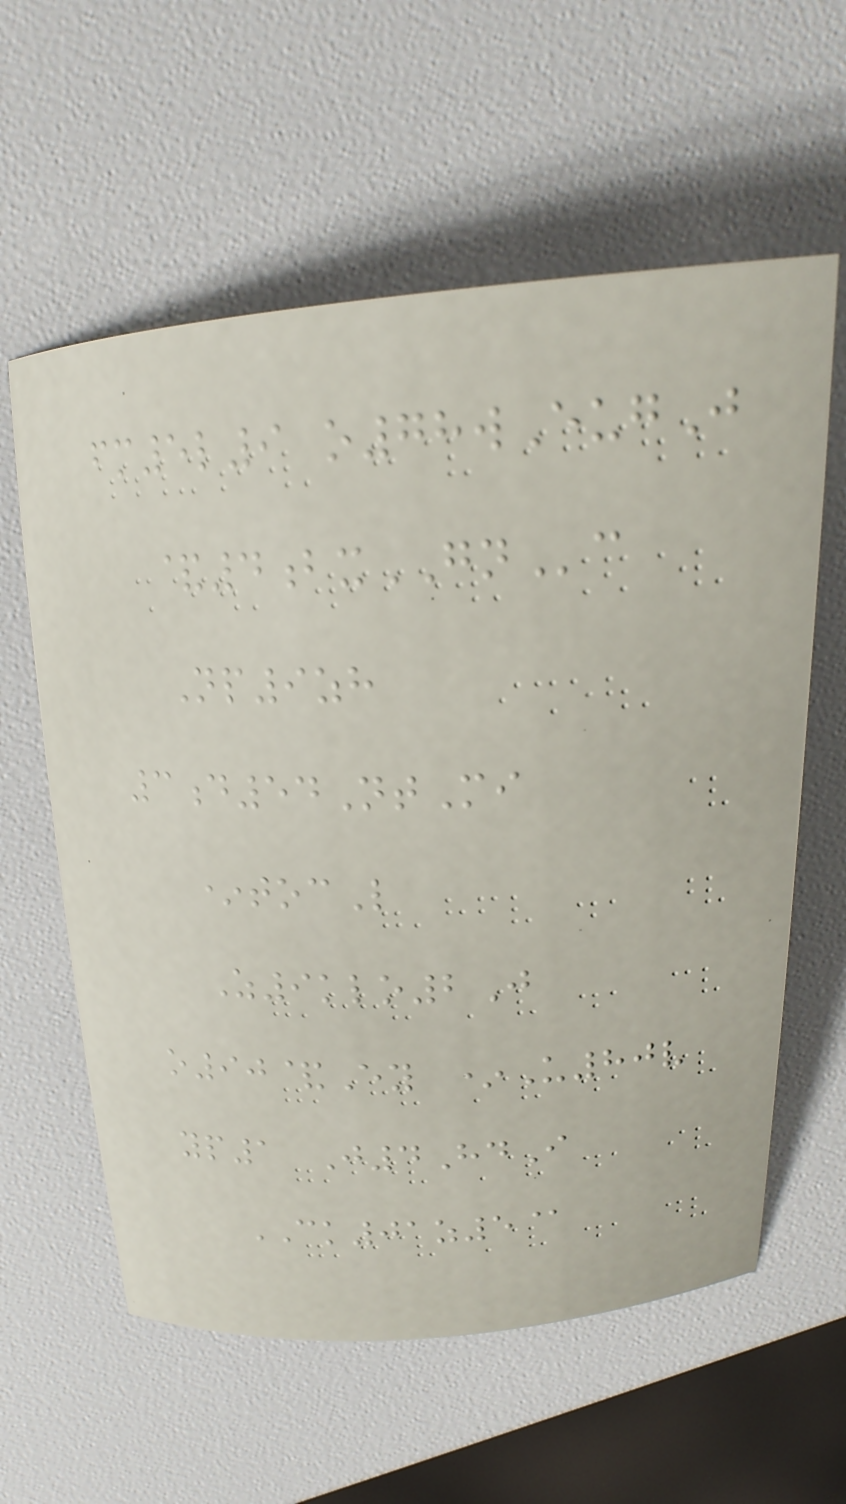fm5l9 o78wEugJ
&4bxGNc
Np9zh
3d54NtMi
*tocL
Z9klo2J
o90&Ey *U80v
yp1 J4HdI
CK01z5@
